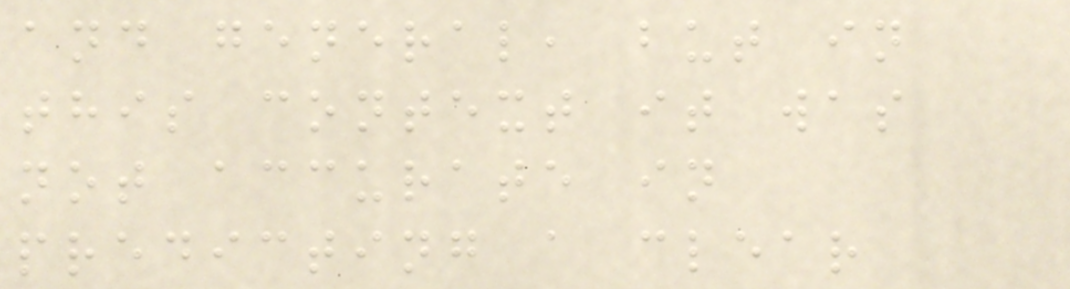and general, but in
this context it was
not accurate in
predicting a clear
